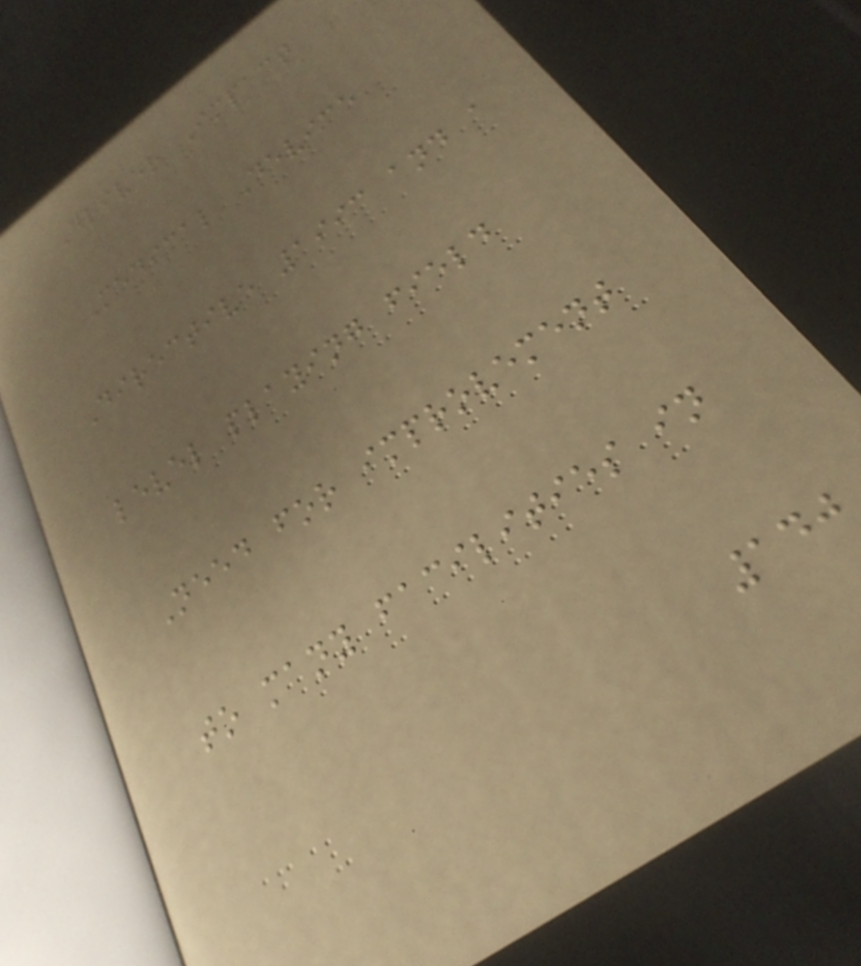Driver Impact
Medical Device
Directive 1993 and a
level playing field
Need for improvement
to many facilities in
140
